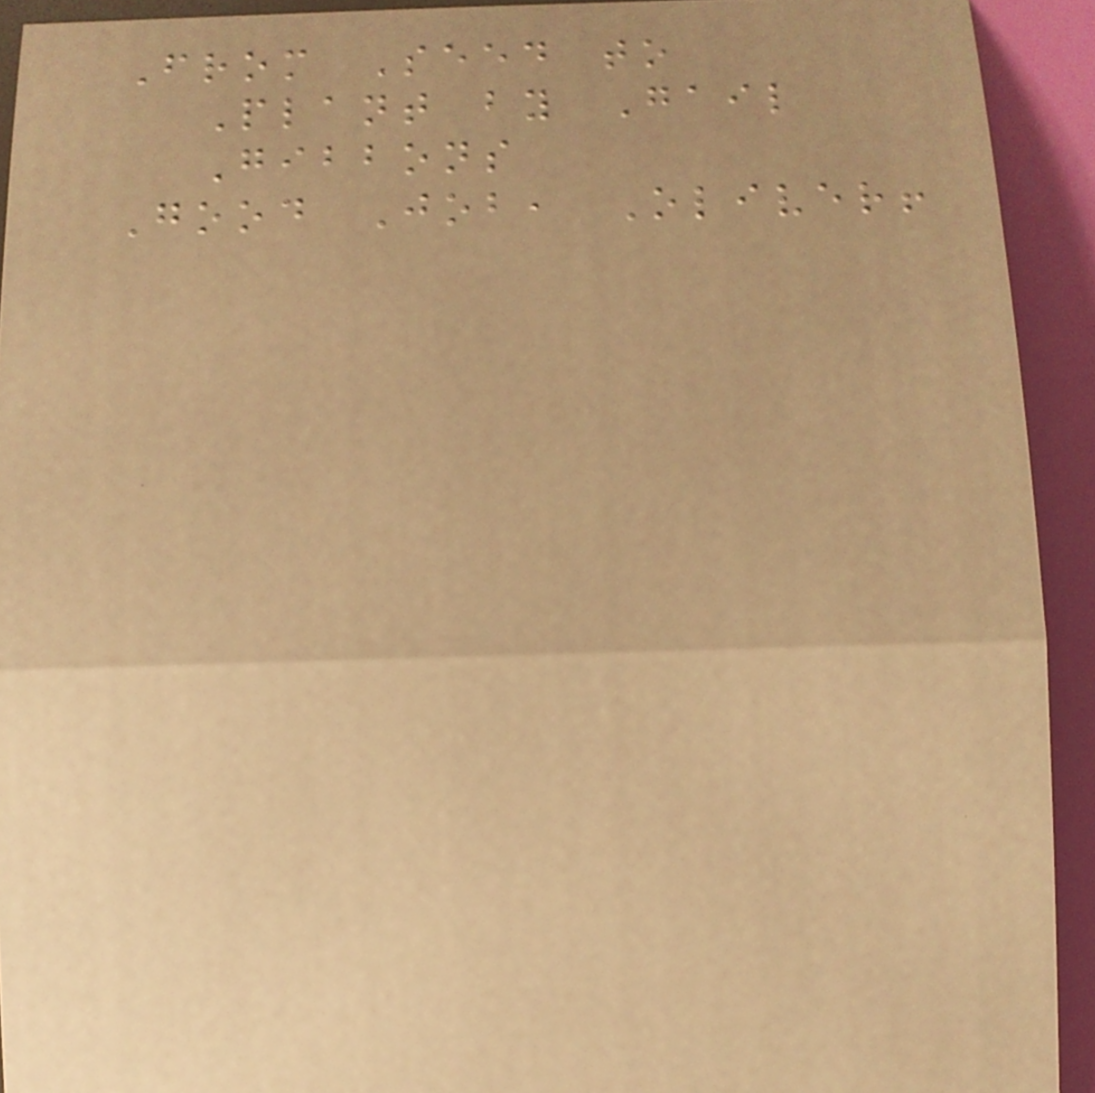From Seed to
Plant by Gail
Gibbons
Good Job, Oliver!
